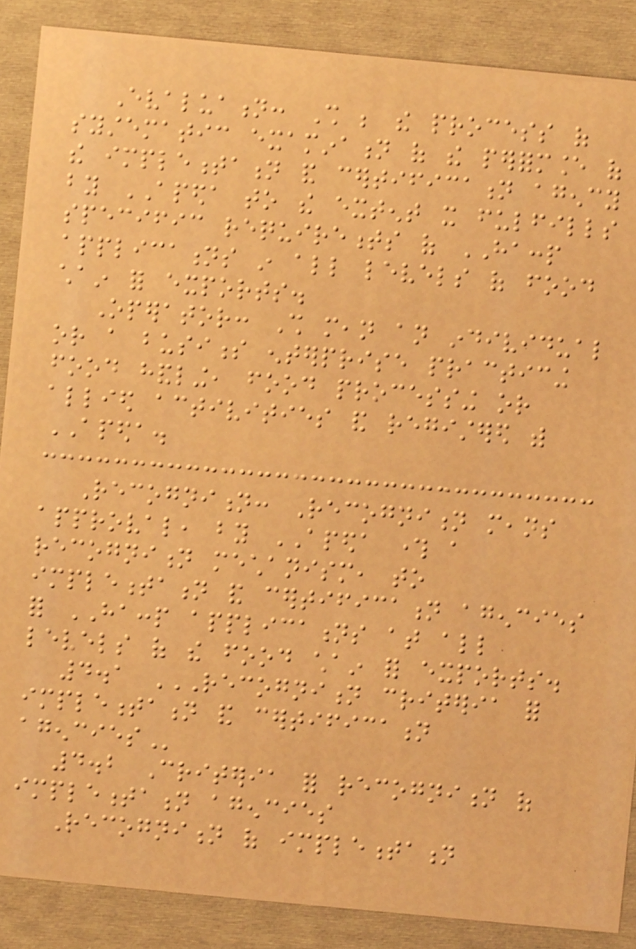Evaluation: Shall be the process of
systematic examination of the performance of
the implementation and certification agency
by APEDA to the extent it fulfills
specific requirements of HACCP
applications in all levels of food
chain for exports.
Operator: Shall mean an individual
or a business enterprise practicing
food handling, food processing or
allied activities and registered with
APEDA.
Recognition: Recognition means
approval, by APEDA through a
recognition mechanism, to
implementation and certification agencies
for HACCP applications at all
levels of the food chain for exports.
4.1 RECOGNITION CRITERIA FOR
IMPLEMENTATION AND CERTIFICATION
AGENCIES
4.2 Criteria for recognition of
implementation agencies
Recognition of implementation
